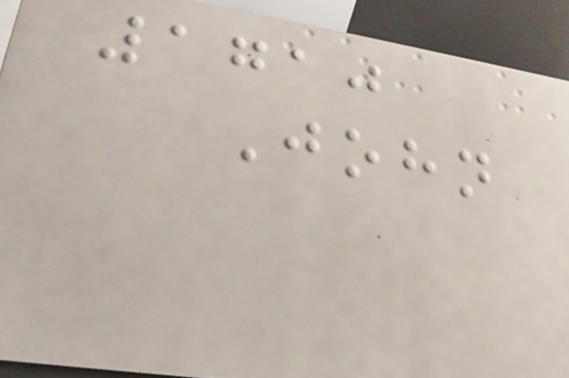1710
John
